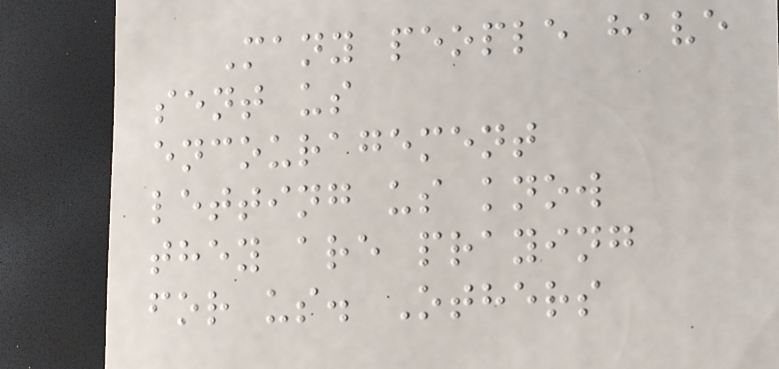Many people have
sent us
encouragement
letting us know
they are praying
for us. Others
